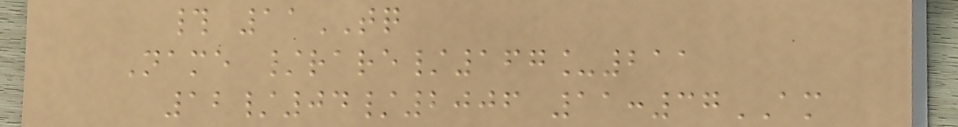# 11TQ
Name /rare/167_211
12/04/2006 11:37AM
